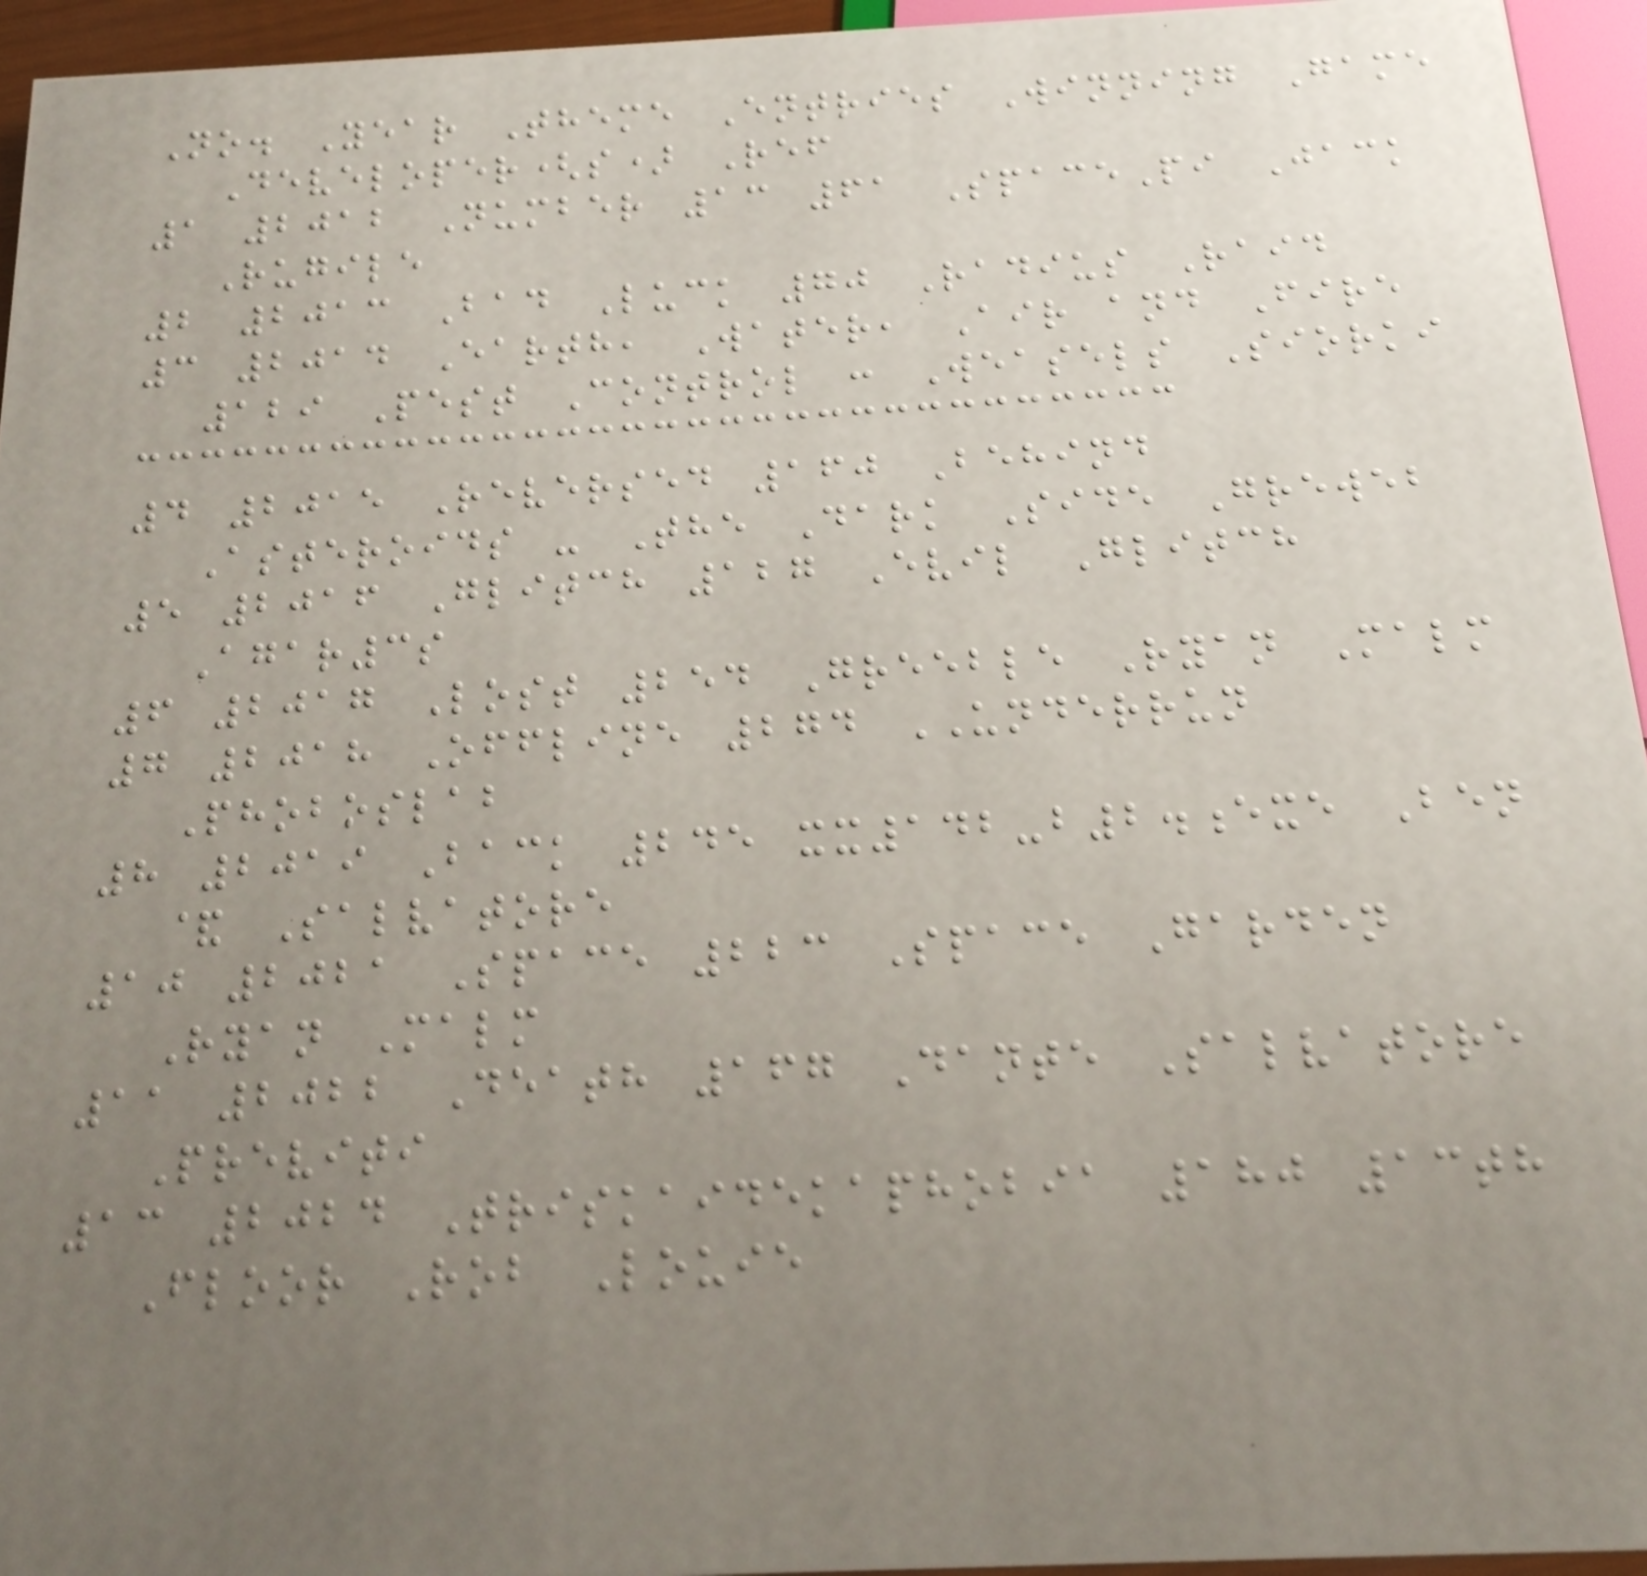No. Year Theme Entries Winning Game
Developer(s) Ref
1 2012 Number 13 61 SpacePi Jack
Rugile
2 2013 Bad Luck 70 Radius Raid
3 2014 Earth, Water, Air and Fire
129 Pest Control : Weasels Siorki
4 2015 Reversed 160 Behind
Asteroids - The Dark Side Greweb
5 2016 Glitch 127 Evil Glitch
Agar3s
6 2017 Lost 254 Greeble Ryan Malm
7 2018 Offline 274 UNDERRUN
Phoboslab
8 2019 Back 245 xx142-b2.exe Ben
& Salvatore
10 2021 Space 223 Space Garden
Ryan Malm
11 2022 Death 167 Dante Salvatore
Previti
13 2024 Triskaidekaphobia 180 13th
Floor Rob Louie
